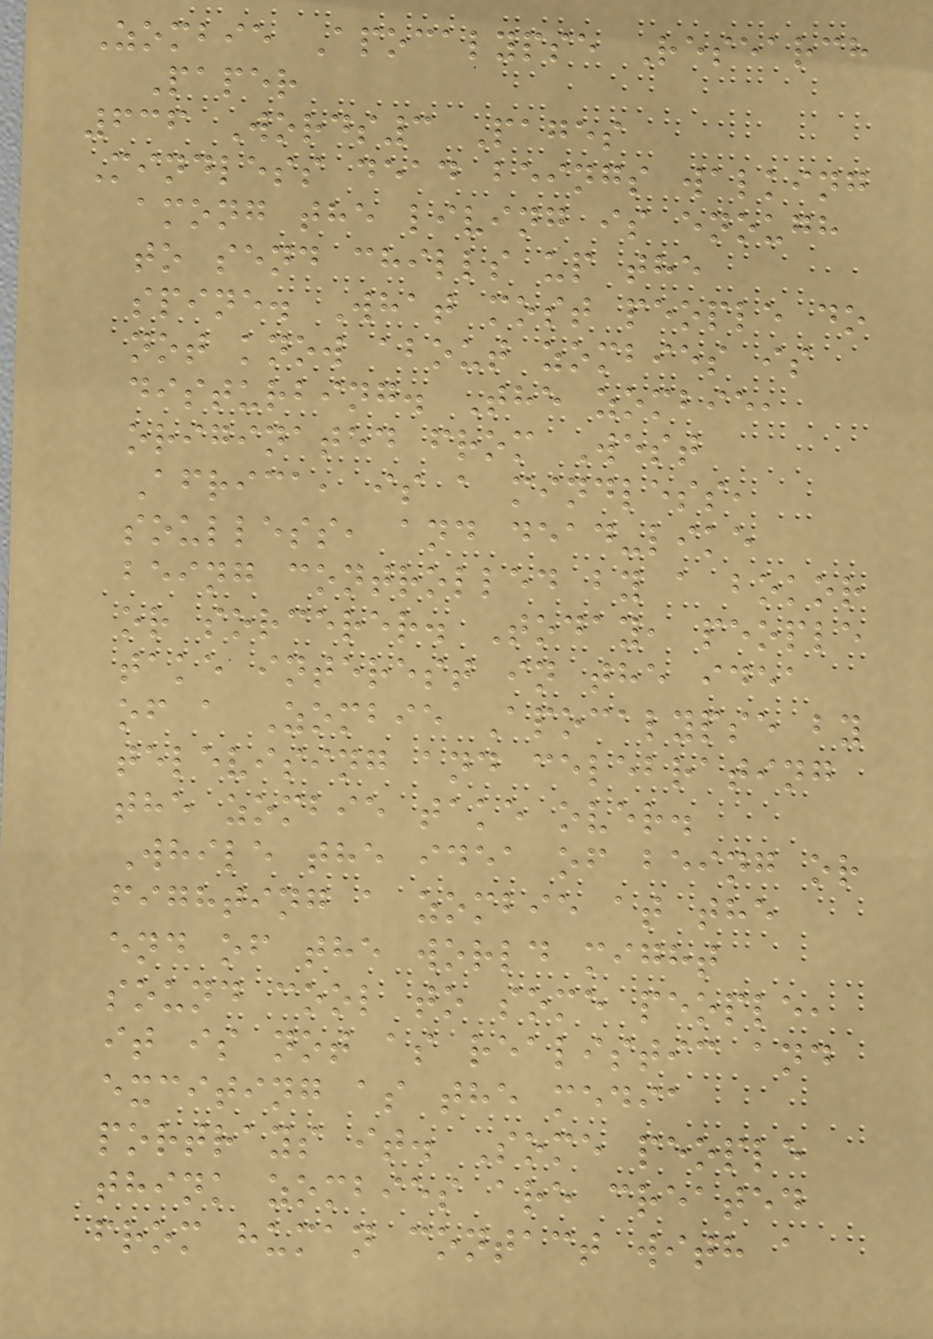Zombie Apocalypse Research
Paper
636 Words3 Pages
Mindless dead beings walking
among the living is enough
to send chills up the
spine. What most people do
not know about zombies is
disturbing. The zombie,
originated from West
Africa, is a mindless,
soulless, and dead-like
being controlled by a bokor
or sorcerer. Today, people
take interest in the idea
of a Zombie Apocalypse by
televising and celebrating
the zombie take over.
While the idea of being or
fighting a zombie at the
end of the world might
sound cool to some people,
it is not as realistic and
exciting as the media
portrays it. Some people
think zombies are created
from human contact with a
